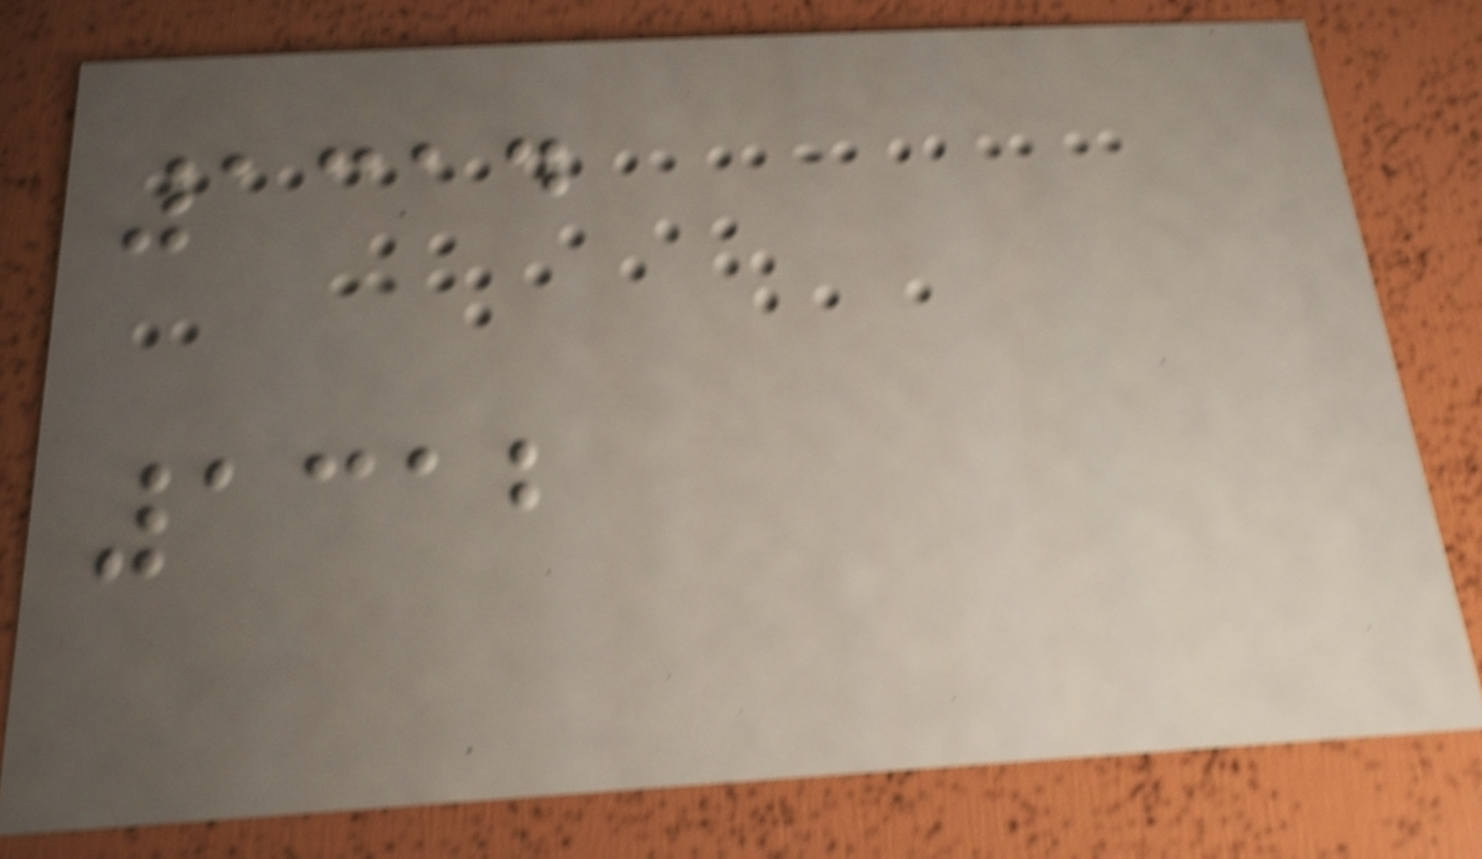1314
1312
